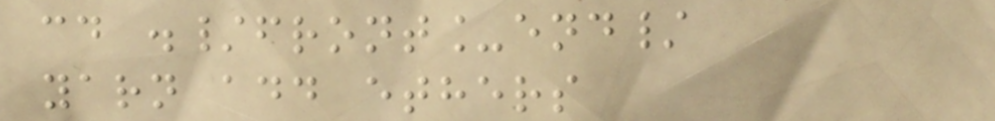cd ./front_end/
yarn add ethers
